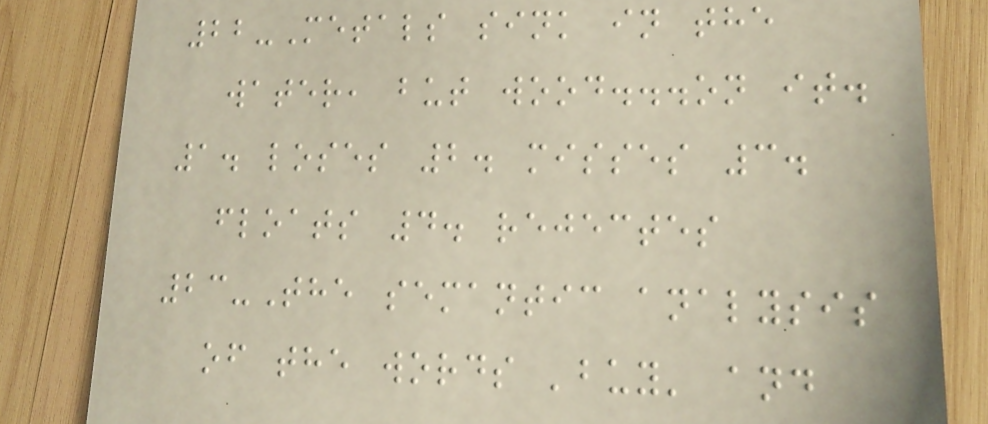22-Metals sink in the
water, but wood...on it.
1. loses 2. misses 3.
floats 4. rejectes
23-The semantic analysis
of the words 'buy' and
